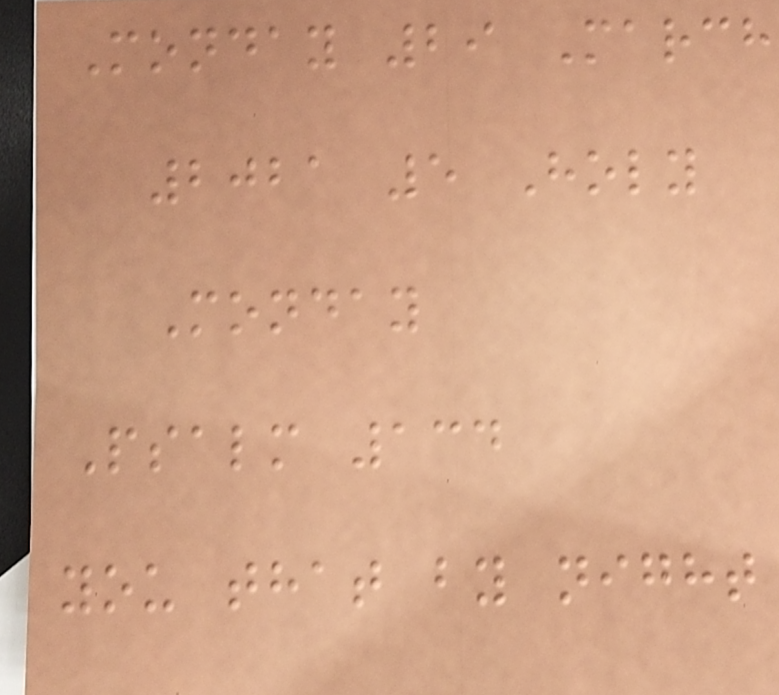Monday 29 March
2021 5 Holy
Monday
Psalm 134
you that by night
